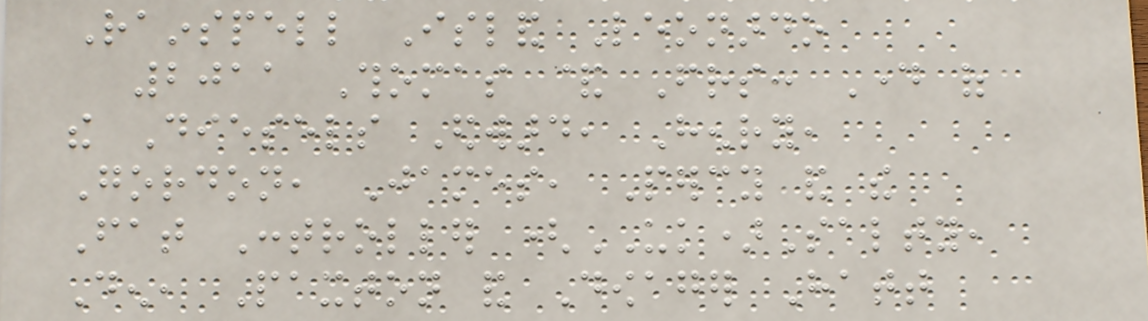Rainspell Island Leonardo
2011 Thomas & Friends: Day of
the Diesels Edward, Henry,
Gordon, James, Percy and the
Fat Controller (UK)Salty,
Den, Paxton and Dowager Hatt
